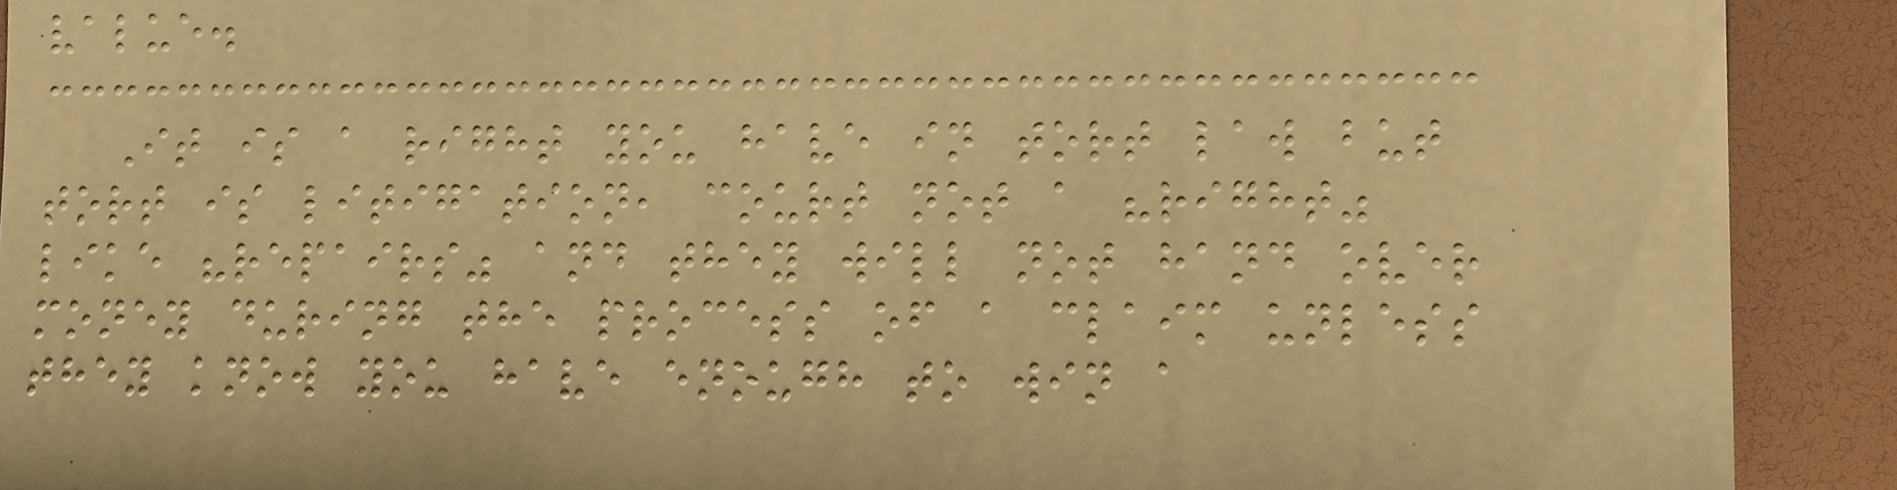value.
It is a right you have in tort law but
tort is litigation, court not a "right"
like "repairs" and they will not hand over
money during the process of a claim unless
they know you have enough to win a
